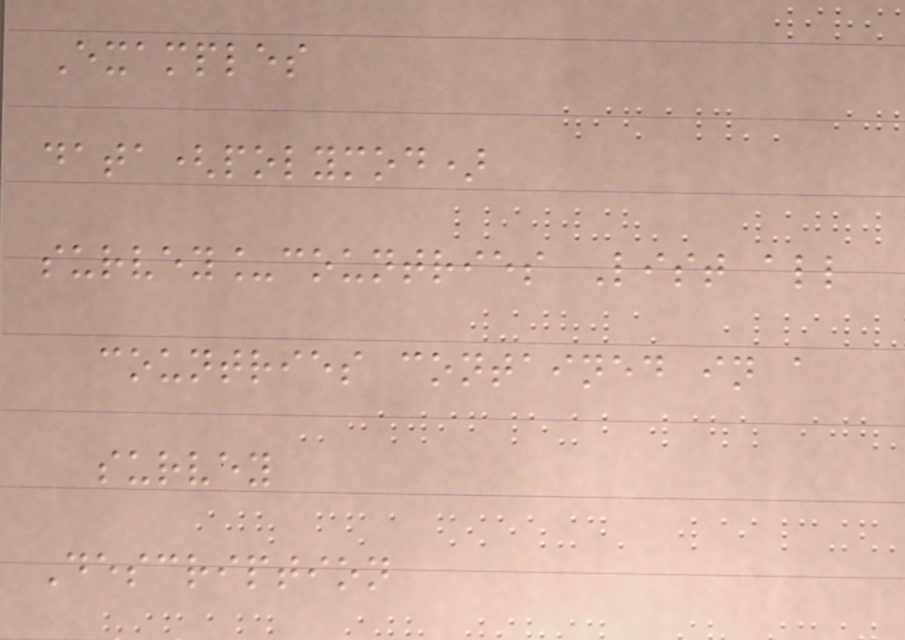Examples
data(polymod)
survey_countries List all
countries contained in a
survey
Description
